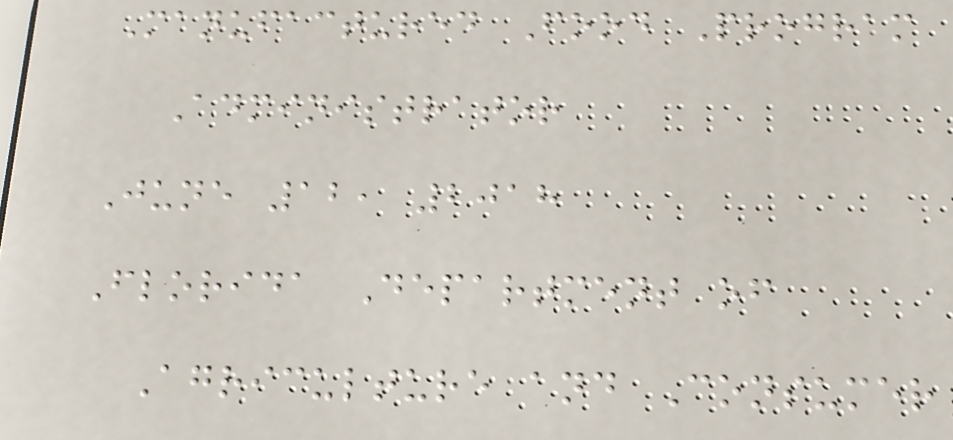Manufactured Food Program
Administrator
June 12, 2018
Florida Department of
Agriculture and Consumer
